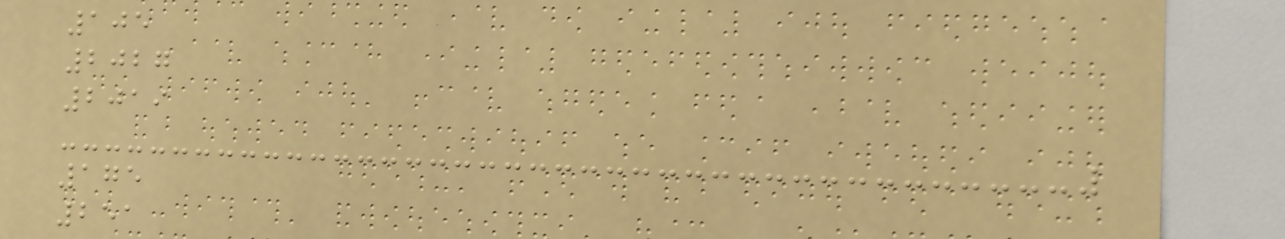105
2027
2019
175
251
